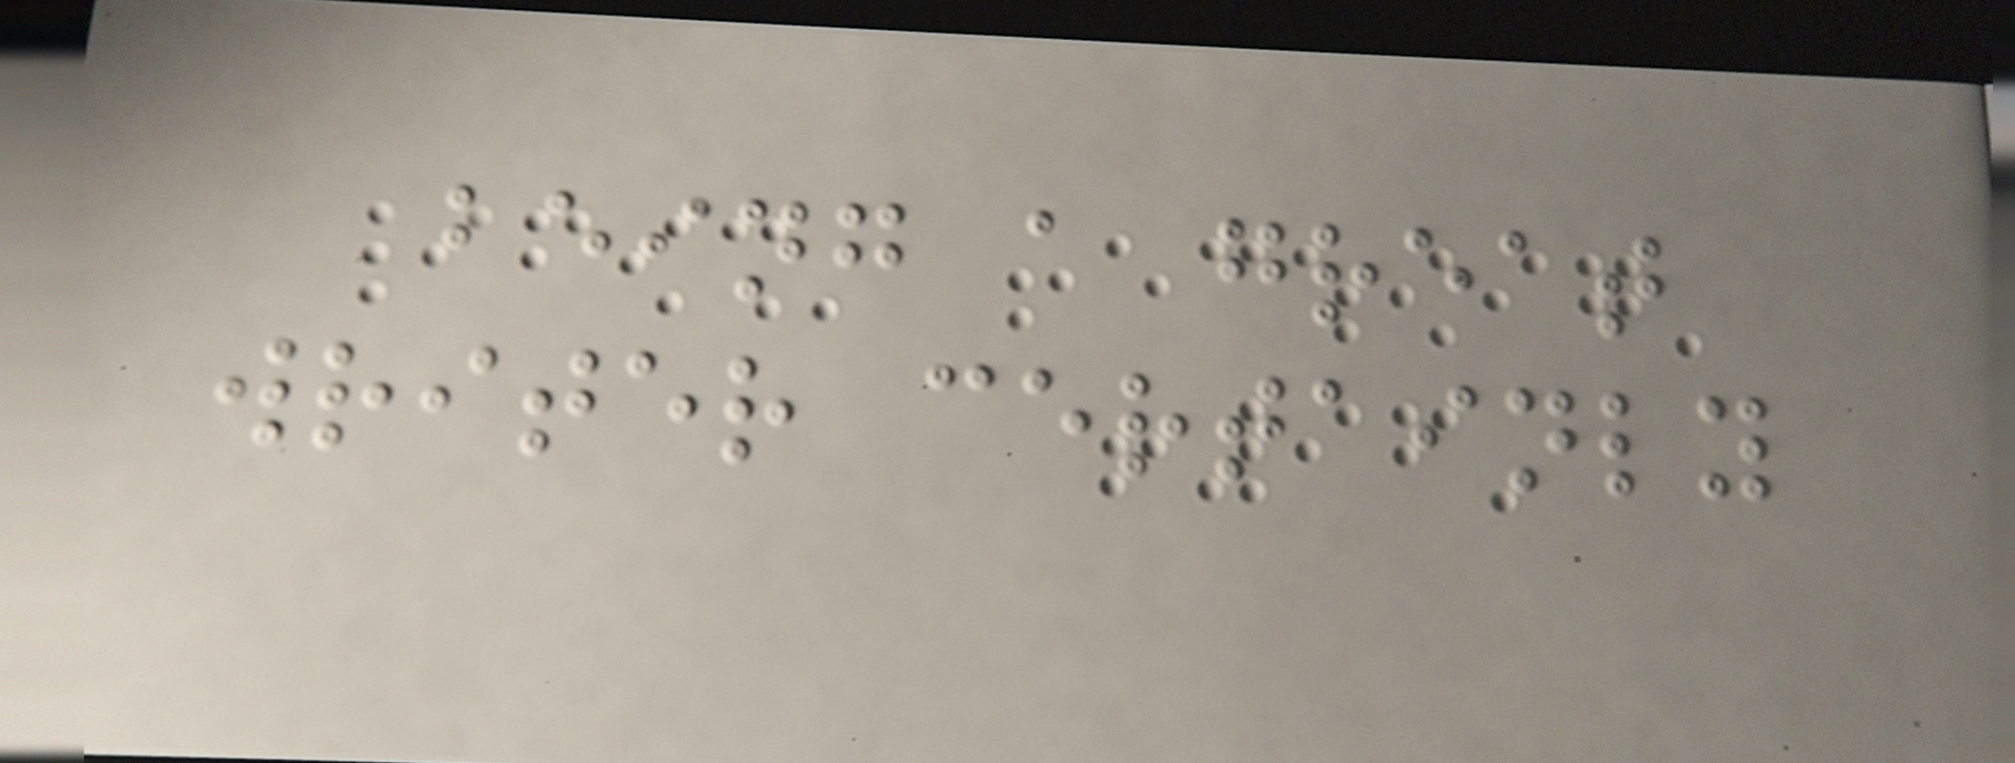being a great
writer certainly
